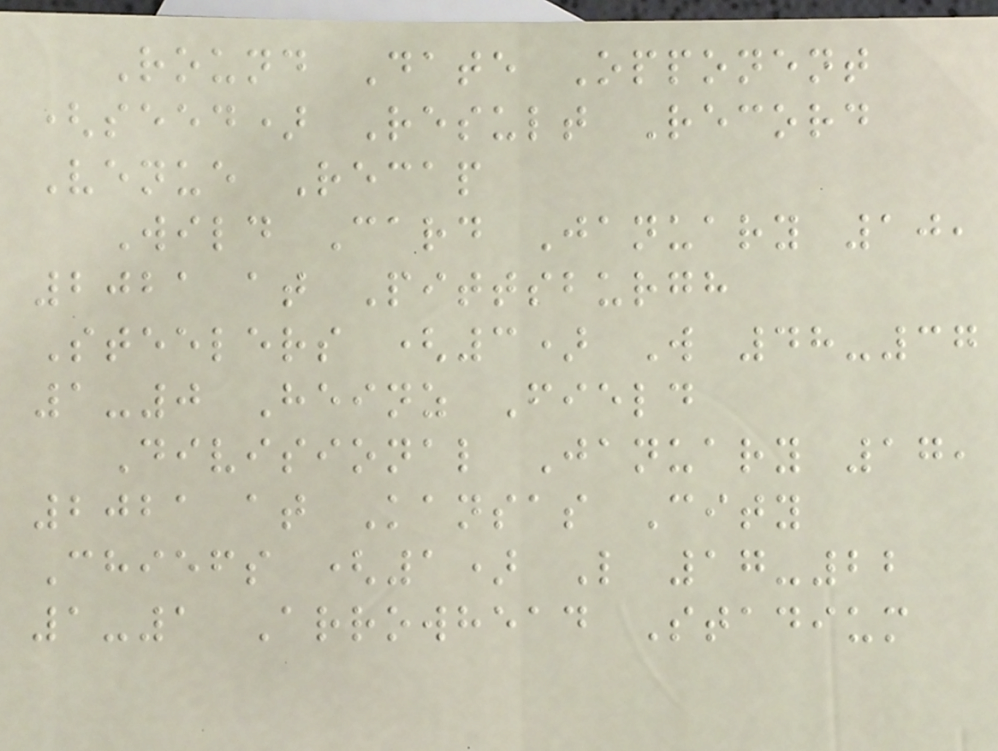Round Date Opponent
(seed) Result Record
Venue Recap
Wild Card January 10,
2021 at Pittsburgh
Steelers (3) W 48-37
1-0 Heinz Field
Divisional January 17,
2021 at Kansas City
Chiefs (1) L 17-22
1-1 Arrowhead Stadium
